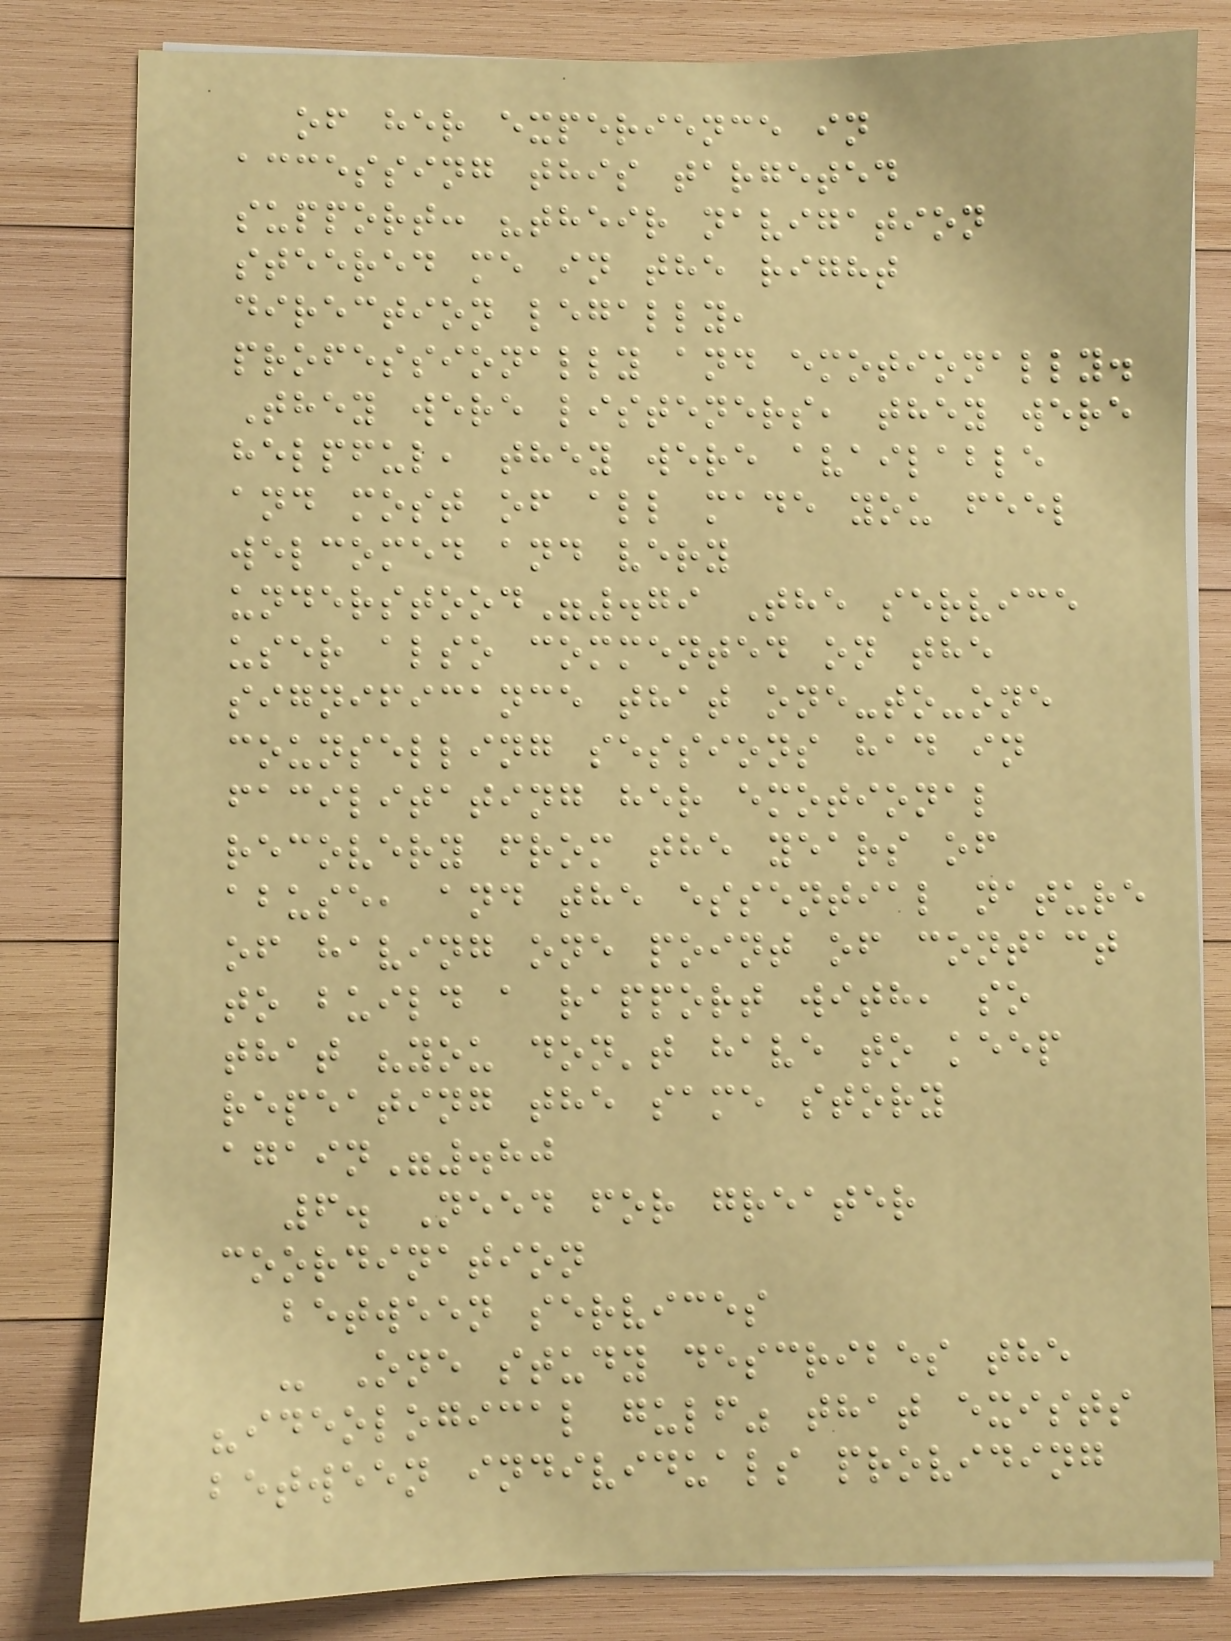of her experience in
accessing this targeted
support: "their navigation
steered me in the right
direction legally,
professionally and emotionally.
They were listeners, they were
helpful, they were available
and most of all made you feel
welcomed and very
understood".79 The service
user also commented on the
significance that one-to-one
counselling sessions had in
facilitating her emotional
recovery from the years of
abuse, and the essential nature
of having one point of contact
to build a rapport with, so
that "you don't have to keep
repeating the same story
again".80
6. Need for greater
coordination
between services
- One study describes the
"ideological gulf" that exists
between individuals providing
